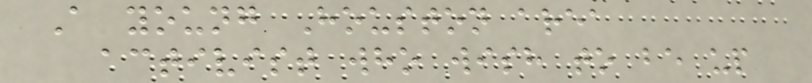A young Houston area
activist who wish to be up
